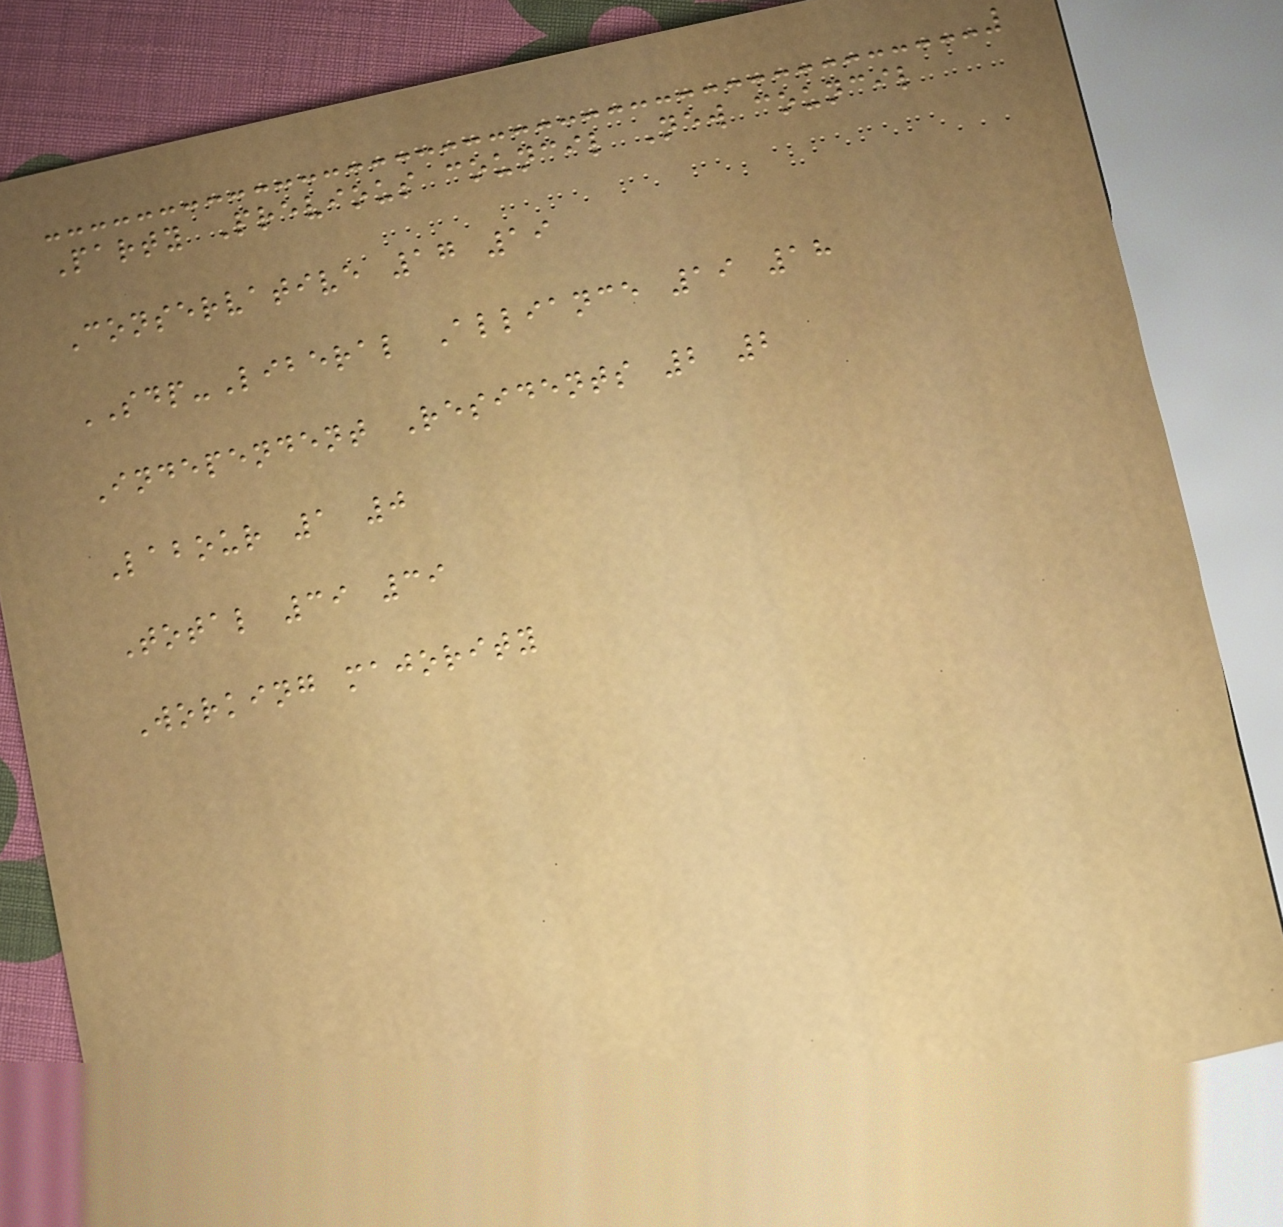Party Previous council New council
Conservative 17 19
SDP-Liberal Alliance 19 18
Independent Residents 2 2
Labour 1 0
Total 39 39
Working majority
